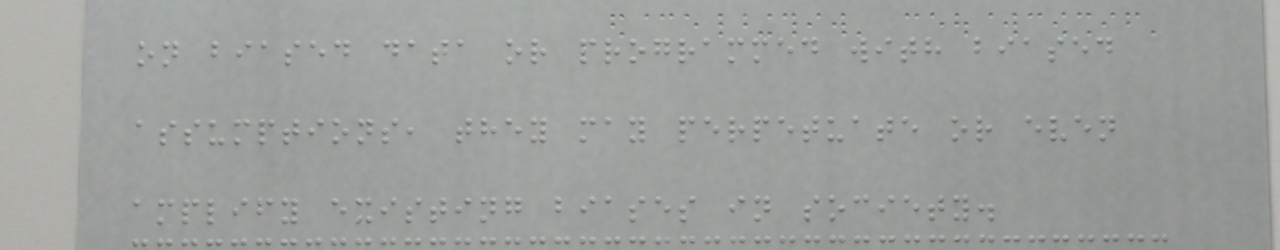on biased data or programmed with biased
assumptions, they may perpetuate or even
amplify existing biases in society.
